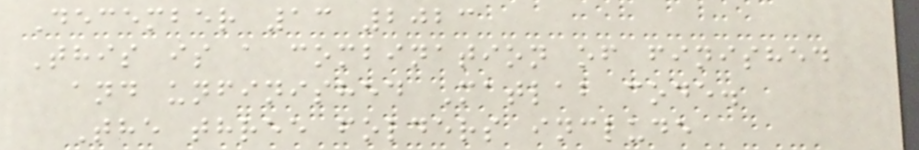December 13 2023
This is a combination of finished
and unfinished Matlab code.
The three folders include
